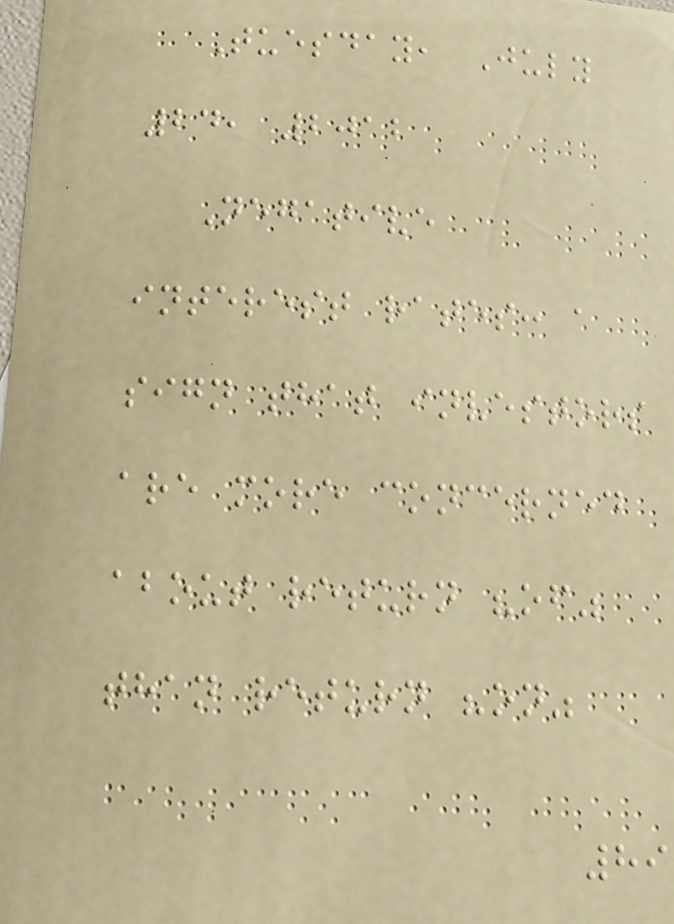Tuesday, July
24, 2012
Negative
interest rates: a
sign that investors
are more concerned
about return "of"
than return "on"
89
